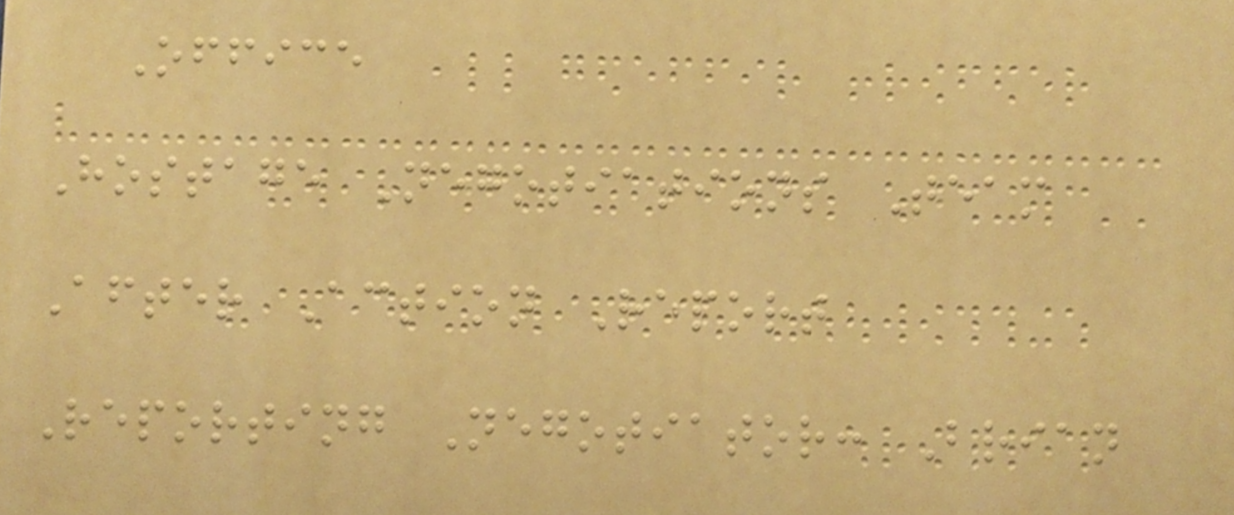Office
Hostage Negotiations Team
After Action Report
Reporting Negotiator: Brian
